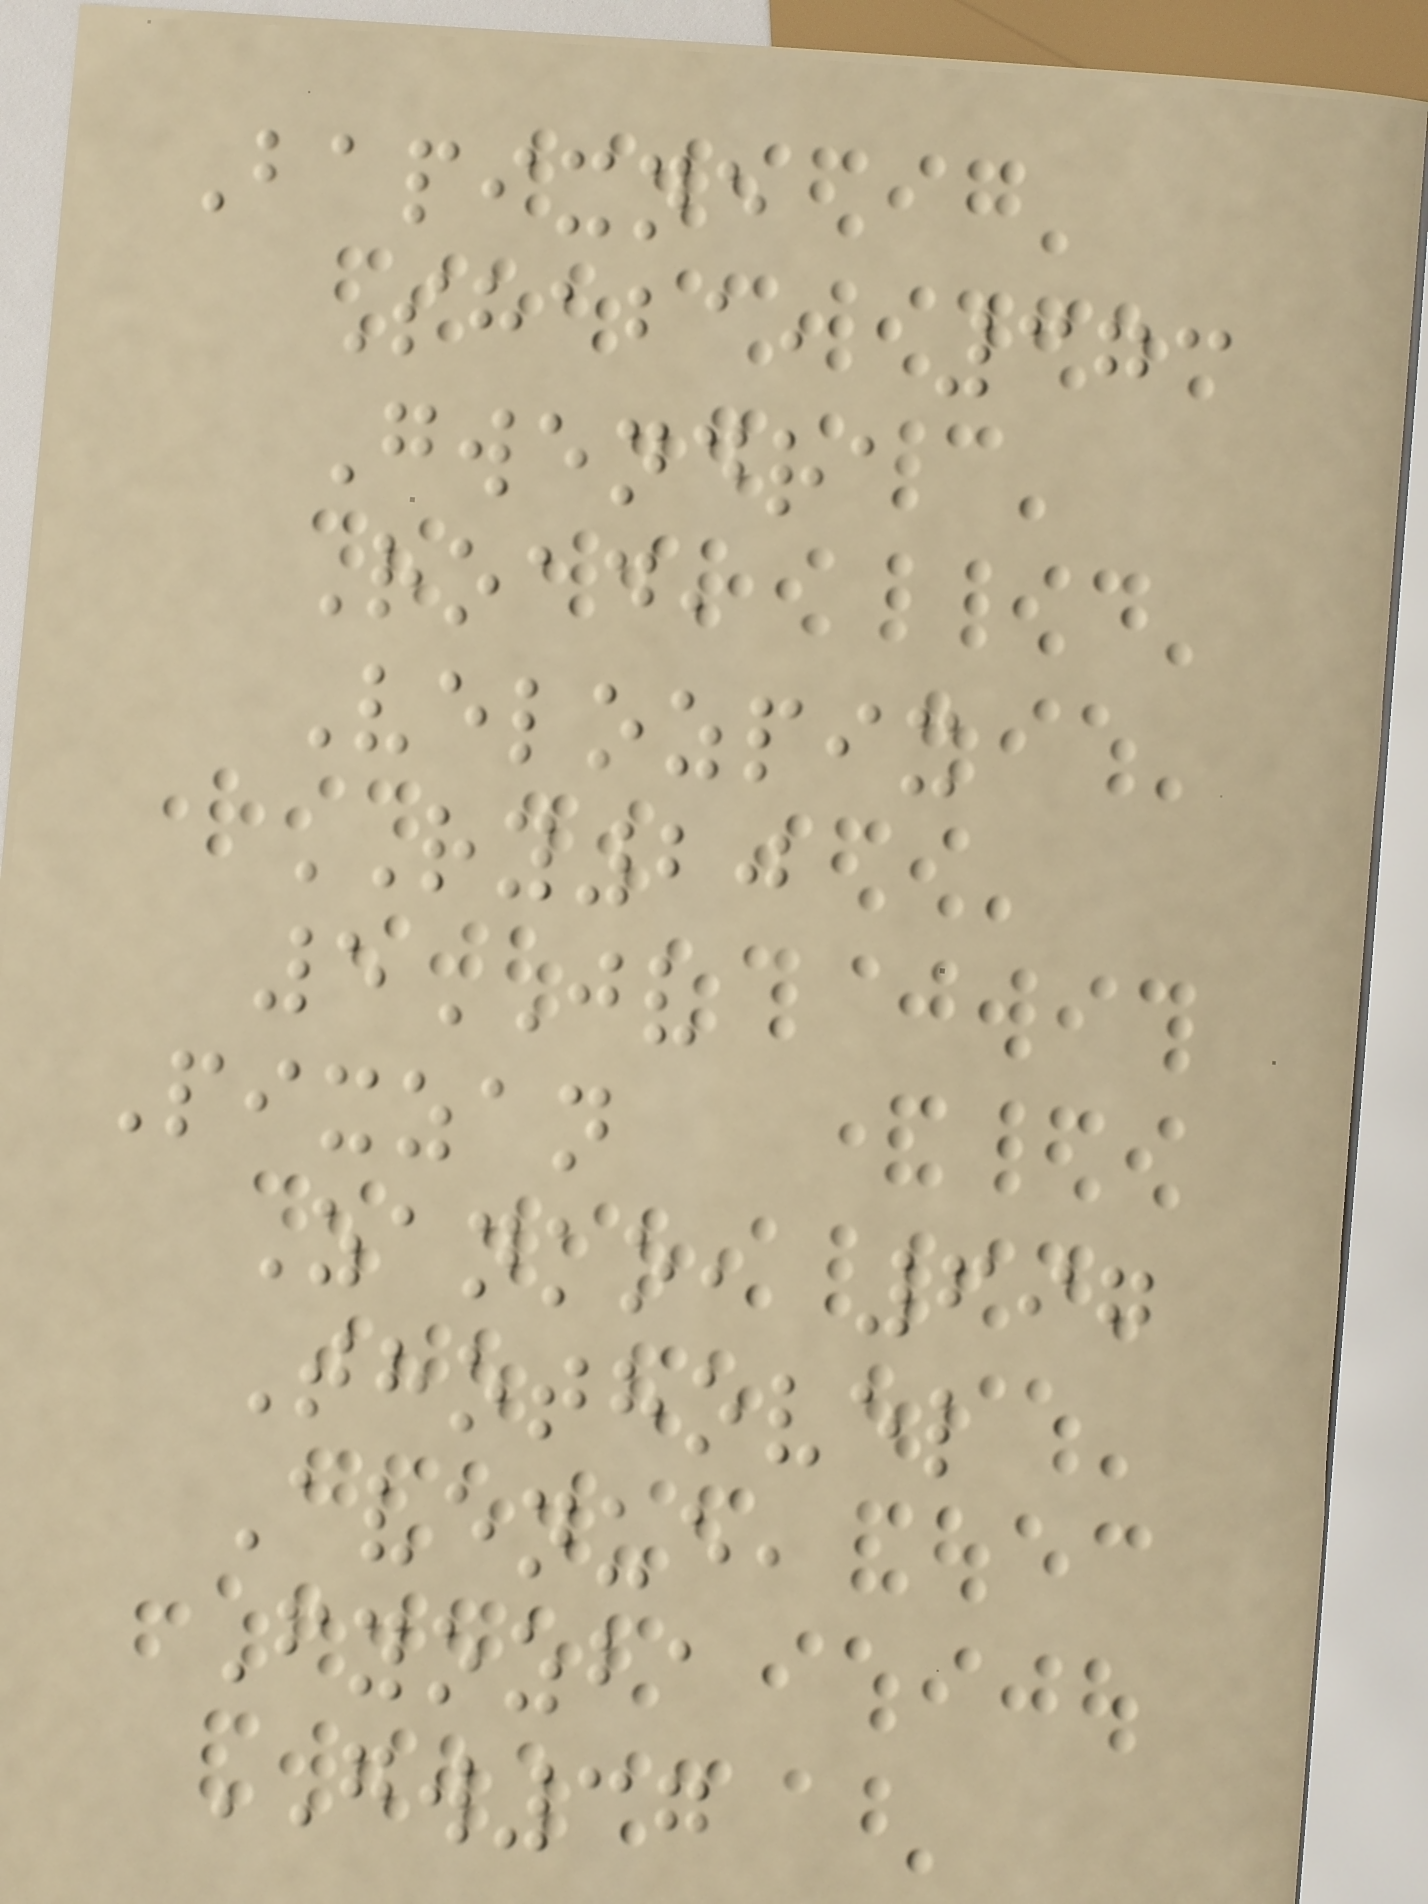Bapixne
Shaba, 373
Gwendra
Road,
Velozpix
RY20
5JV
Pixzan
Zanko, 697
Thothovel
Avenue,
Fyozba
GW37
